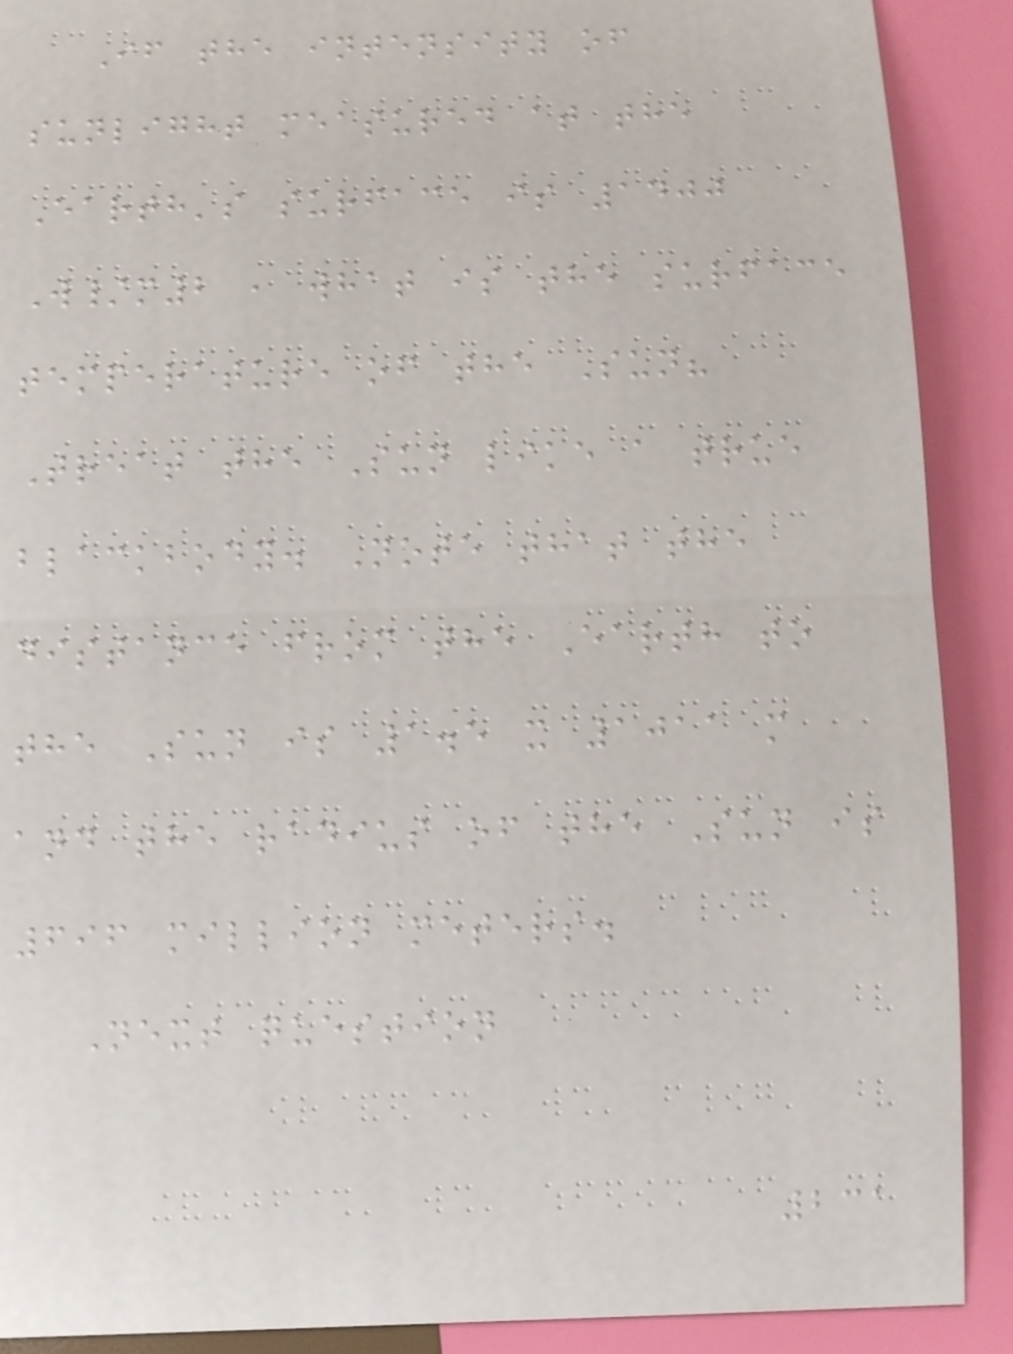If the intensity of
sunlight measured at the
Earth's surface is 1400
W/m2 , what is the surface
temperature of the Sun?
Treat the Sun like a true
blackbody. Note that the
distance from the Earth to
the Sun is 1.5 x 1011 m
and the radius of the Sun is
696 million meters.
Next question
231
